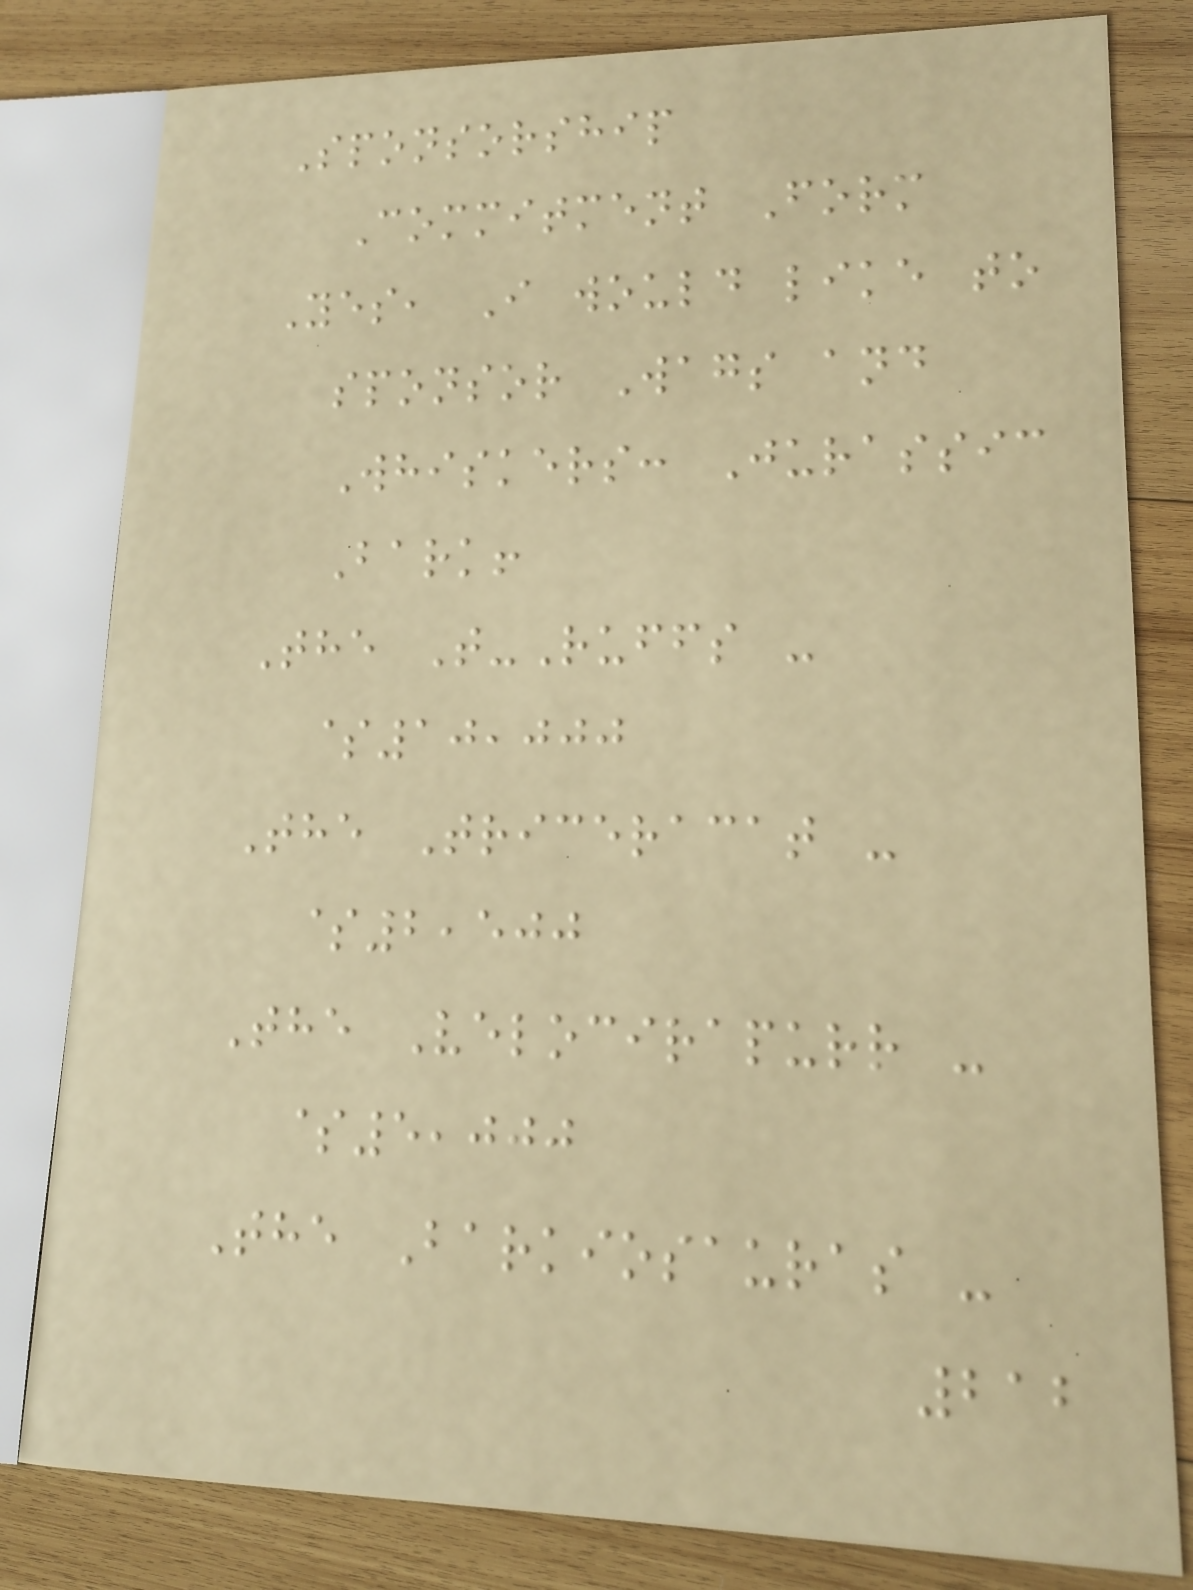Sponsorship
Commitment Form
Yes, I would like to
sponsor Wags and
Whiskers: Jurassic
Bark!
The T-Ruffs -
$10,000
The Triceracat -
$2,500
The Velocirapurr -
$5,000
The Barkiosauras -
212
